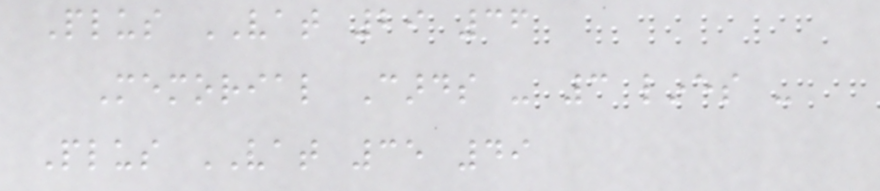Plus VAT 29 36
Memorial Cards - 3 lines -
Plus VAT 35 49
